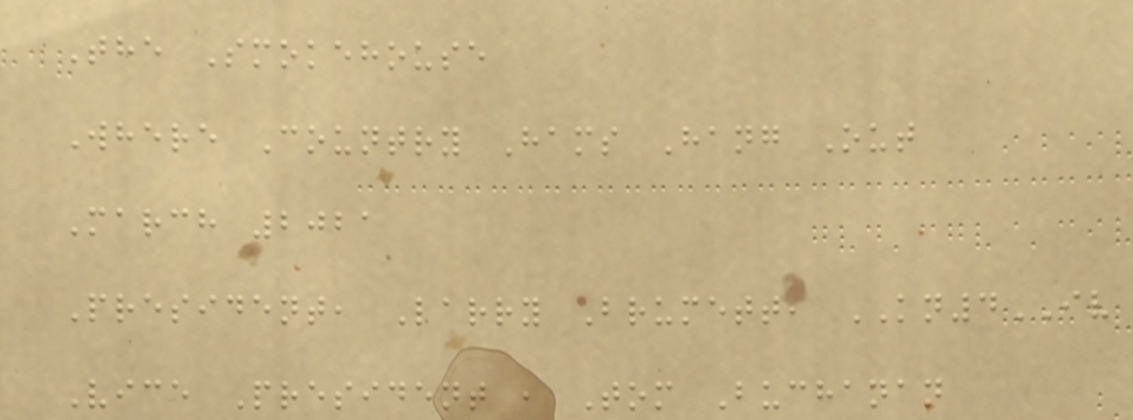The Smokehouse
Where Country Hams Hang Out
March 2021
President, Larry Brumett, KN4IV
Vice President , Tom Buchanan
